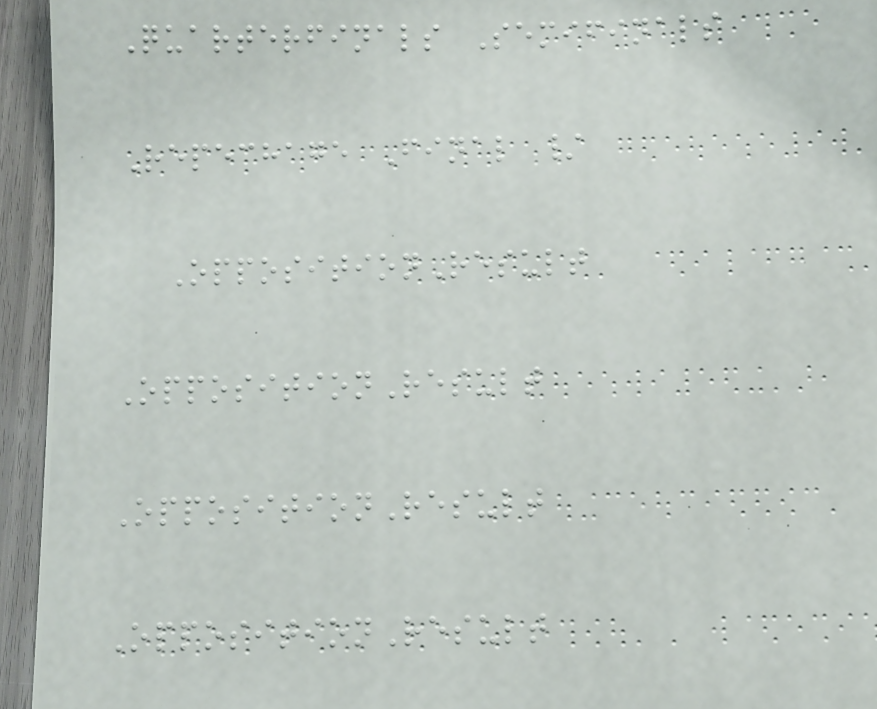Quarterfinals Semifinals
Repechage Final /
OppositionResult
OppositionResult
OppositionResult
OppositionResult
